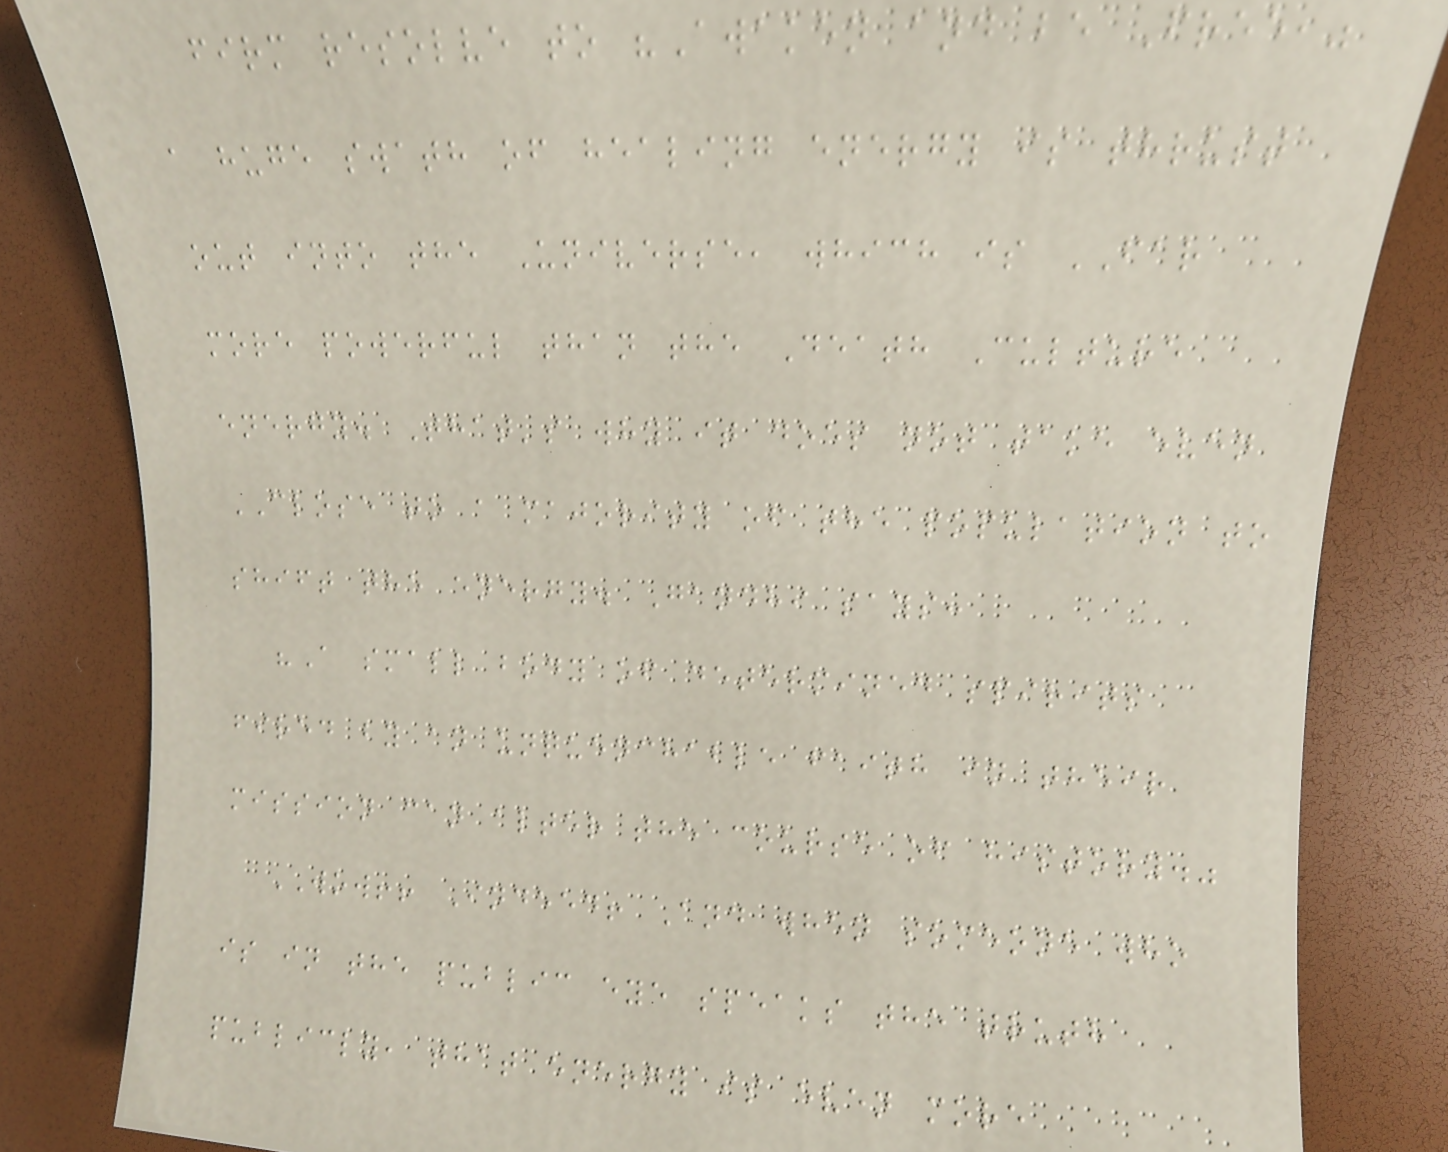firm resolve to "Awaken and be Free,"
a huge swath of healing energy is thrust
out into the Universe, which is FAR
more powerful than the Death Culture
energy. That's why it does not take even
CLOSE to a majority of the population to
shift the energy. Gandhi says:
"A small body of determined spirits
fired by an unquenchable faith in their
mission can alter the course of history."
WOW!! Indeed! And when someone who
is in the public eye speaks the truth
publicly, that energy is even more
